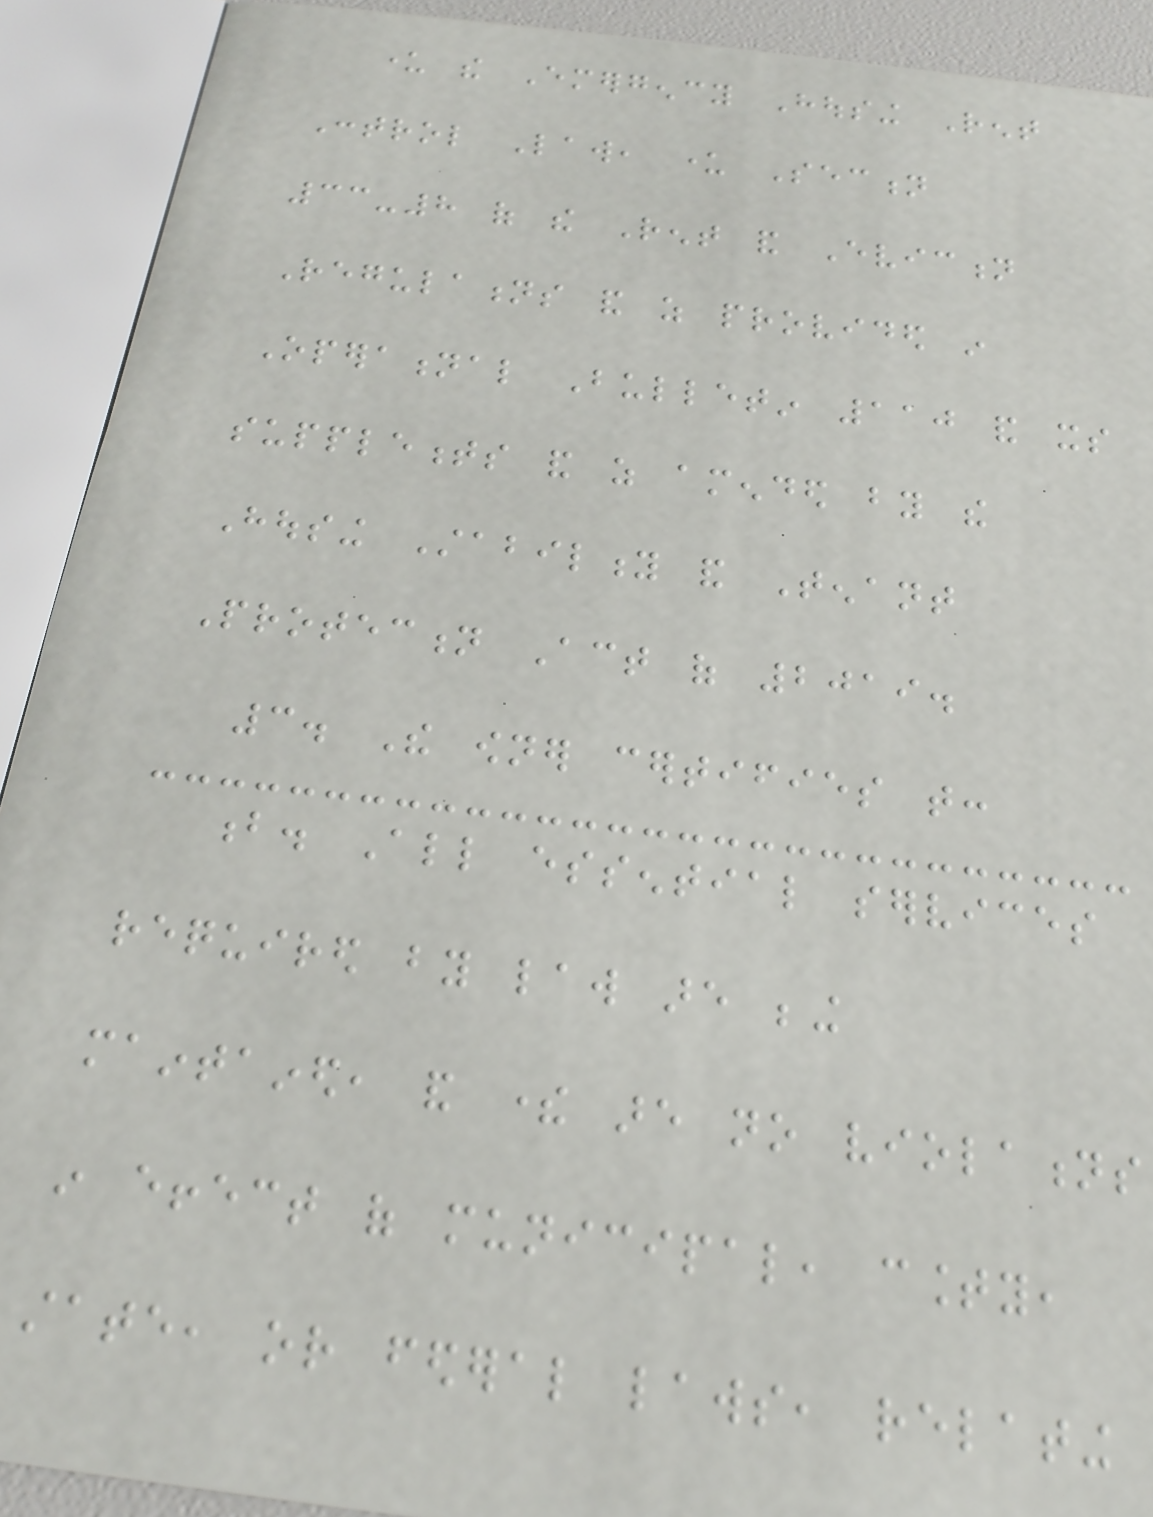under the Emergency Housing Rent
Control Law, under Section
33-8 of the Rent and Eviction
Regulations and as provided in
Operational Bulletin 110 and its
supplements and as amended by the
Housing Stability and Tenant
Protection Act of 2019.
3. The owner certifies that:
b. All essential services
required by law are being
maintained, and there are no violations
in effect of municipal, county,
state, or federal laws, relating
